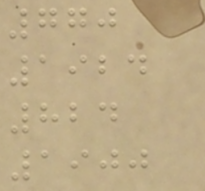770
1924
824
1900
